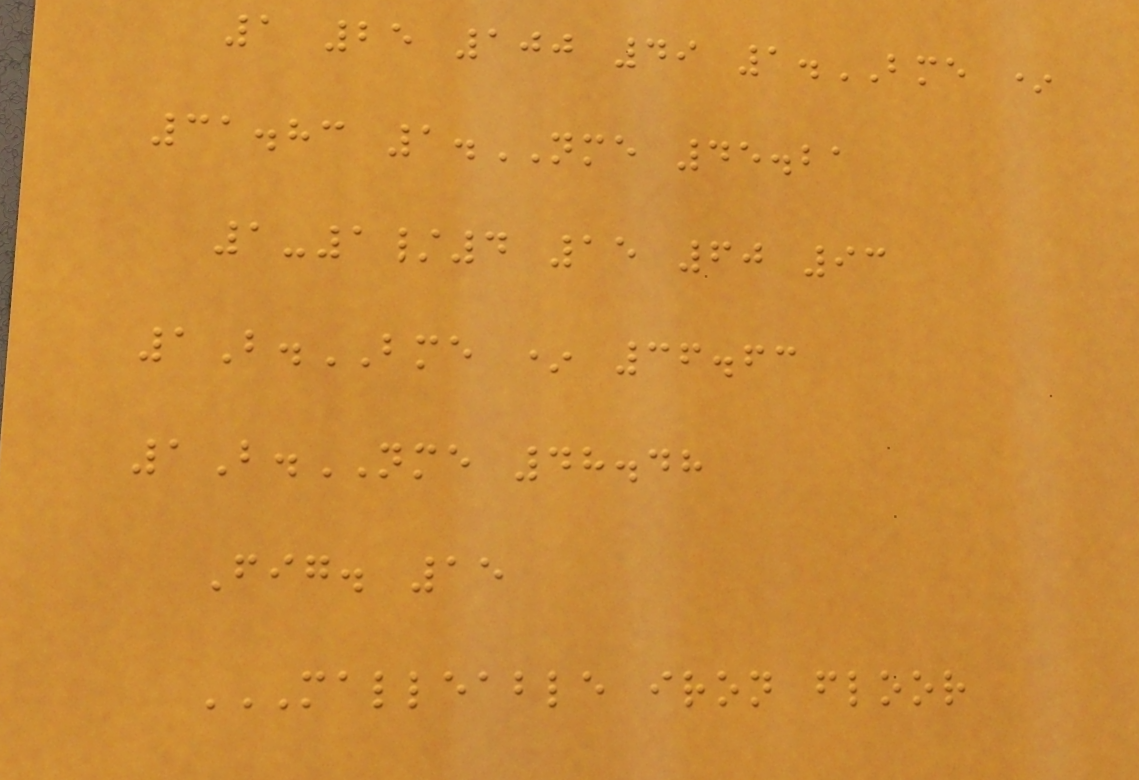1 25 100 49 1.BME *
31.83 1.NME 45.21
1-1/4 15 60 93
1B.BME * 36.63
1B.NME 48.48
Fig. 15
MALLEABLE IRON FLOOR
